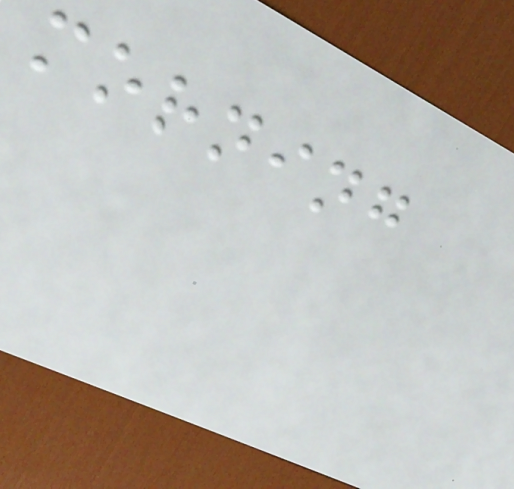morning
